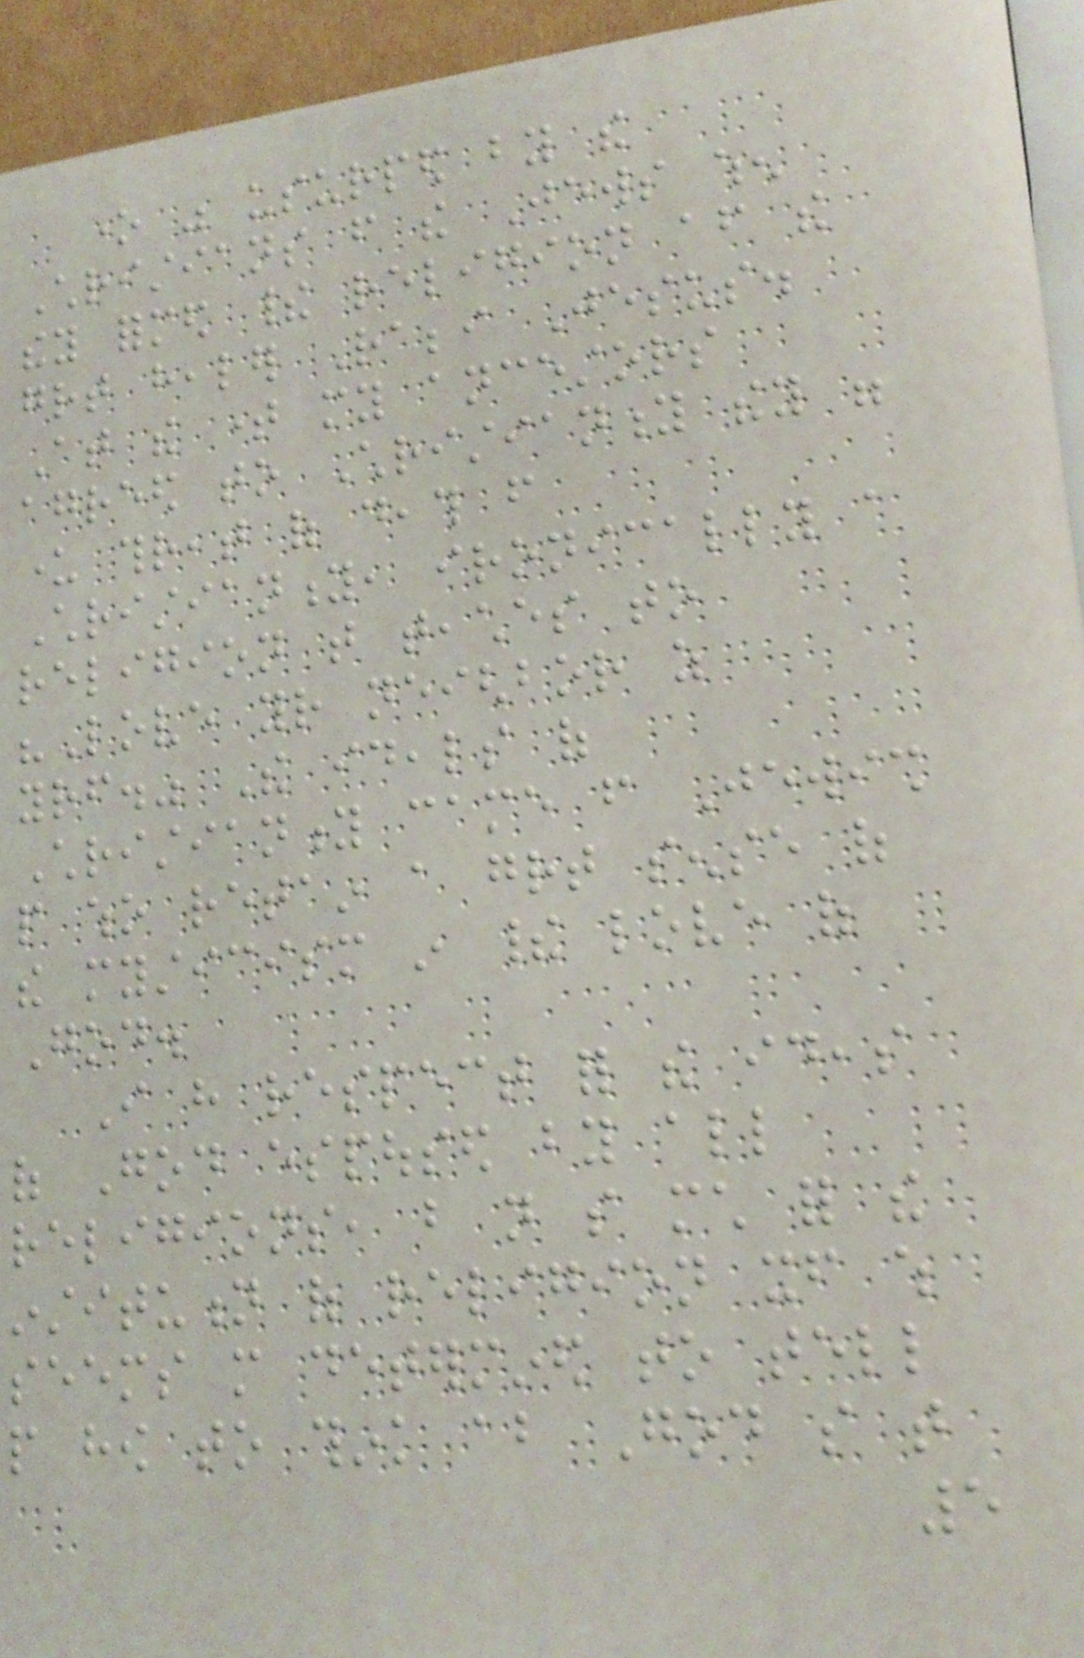one was usurped by the
Christians from the Jews when
they formed their religion after the
great healer Rabbi Jesus.
At the time my ancestors
agreed to Christianity they were
under threat of death from
Christianity, ironically a
religion that teaches to
"Love your neighbor as
yourself." The ideals of
Christianity came from Jewish
people who retain a great sense of
the mysticism in their love of
God.
I have respect for the ideas
of God espoused by all
religions, but not so much for the
institution of religion itself which
seems more determined to tell
people how to think about God so that
5
